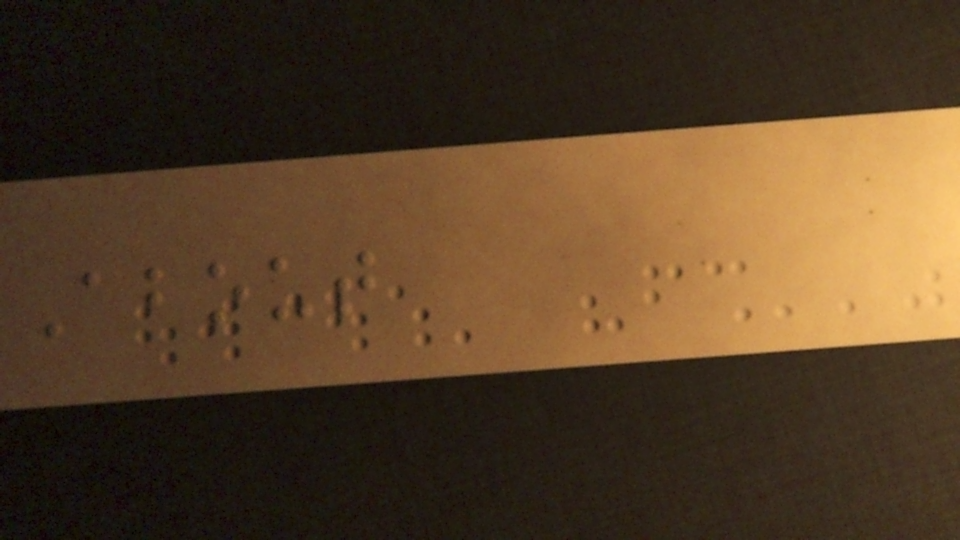About
